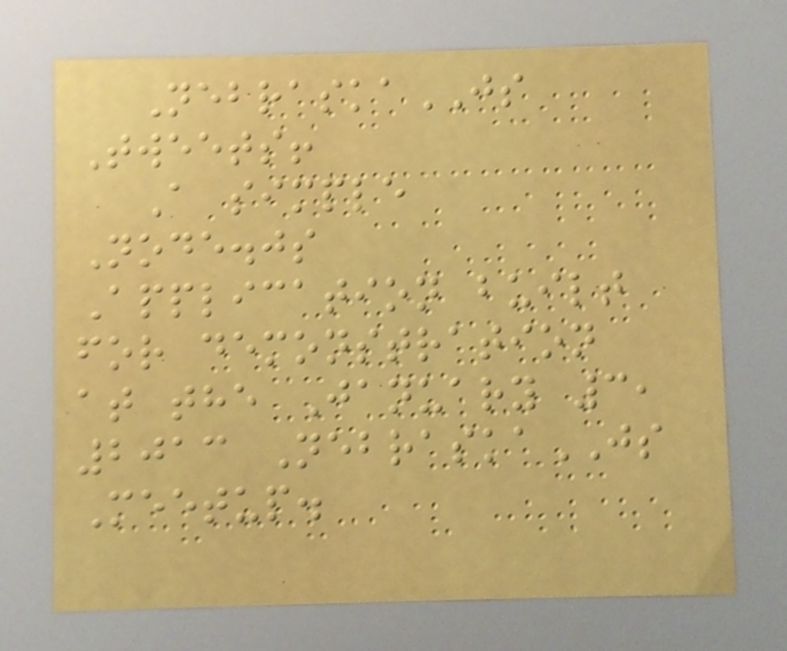NebraskaJS
Tweets!
A simple
Node.js
Application built
for demonstration
at the January 3,
2013 NebraskaJS
Meetup.
